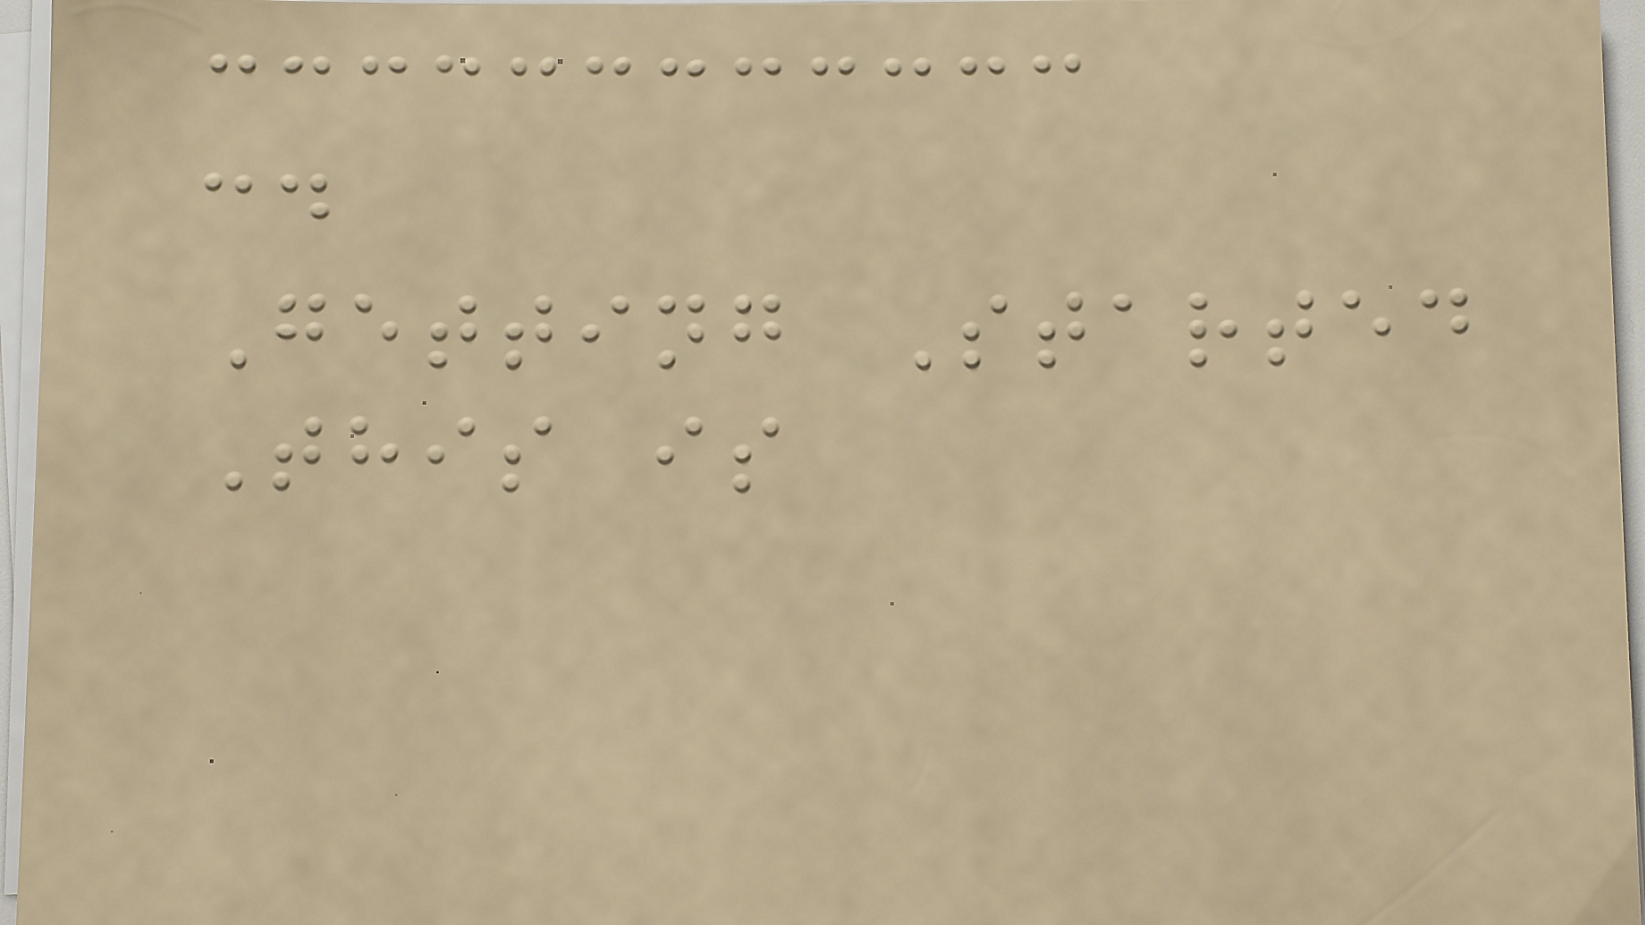cd
Getting Started
This is
